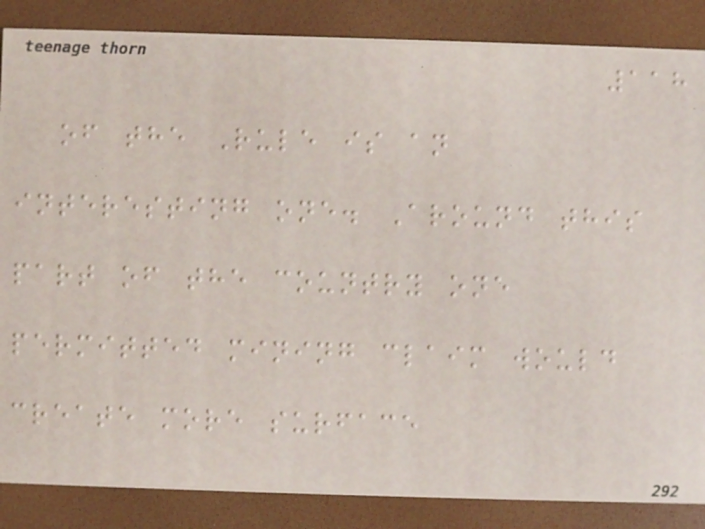118
of the Rule is an
interesting one. Around this
part of the country one
permitted mining claim would
create more surface
